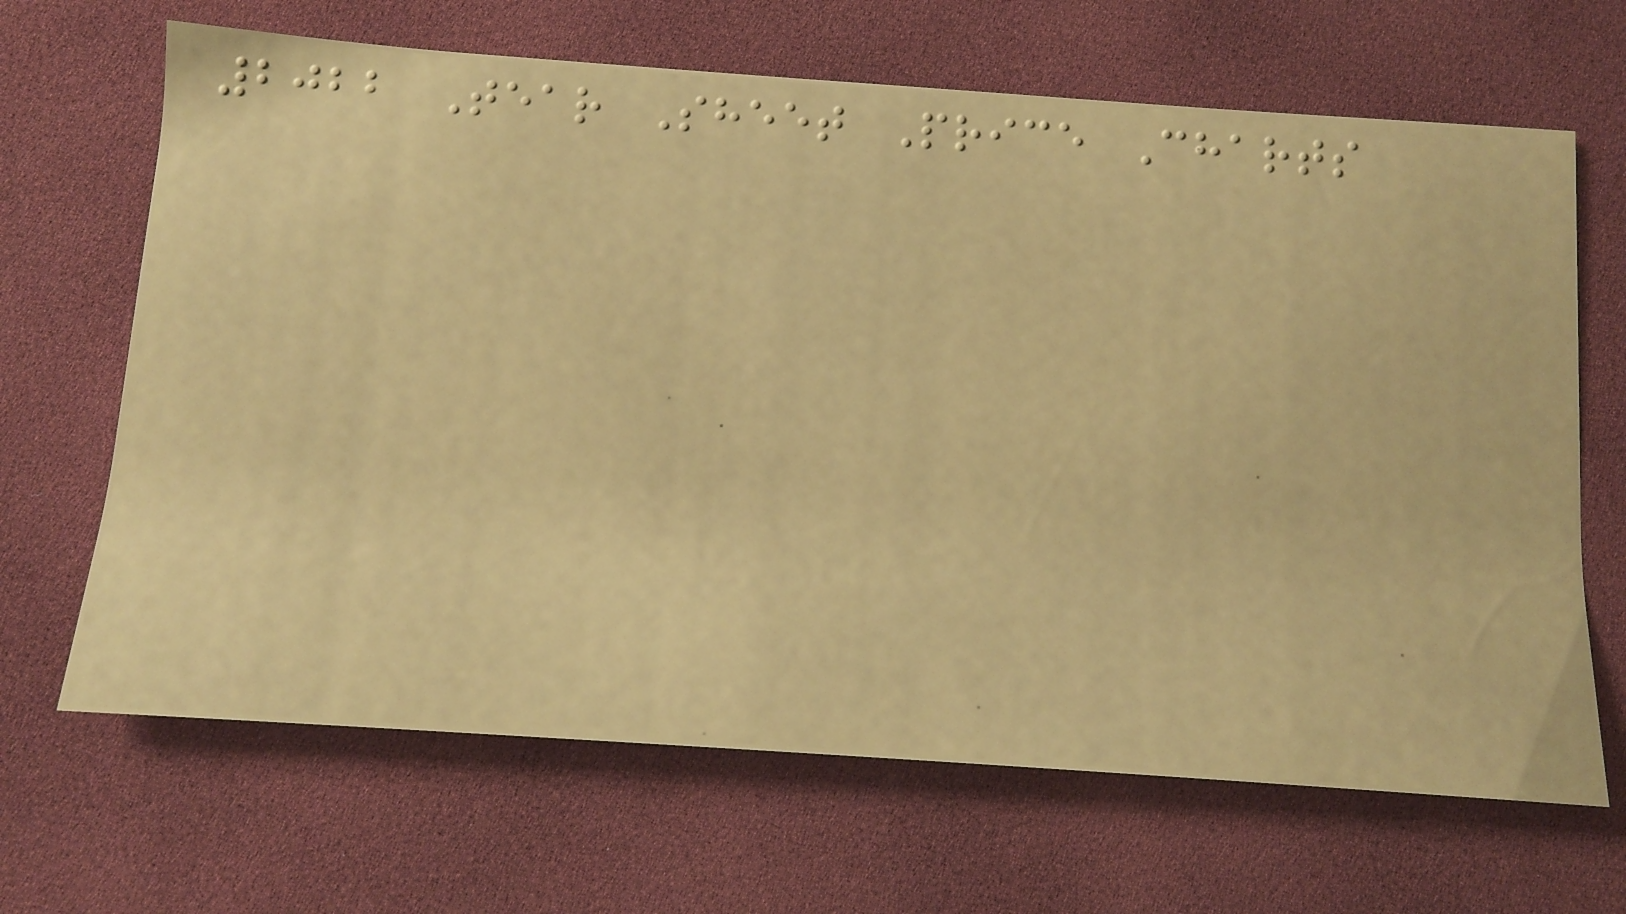2022 Tear Sheet Price Charts
